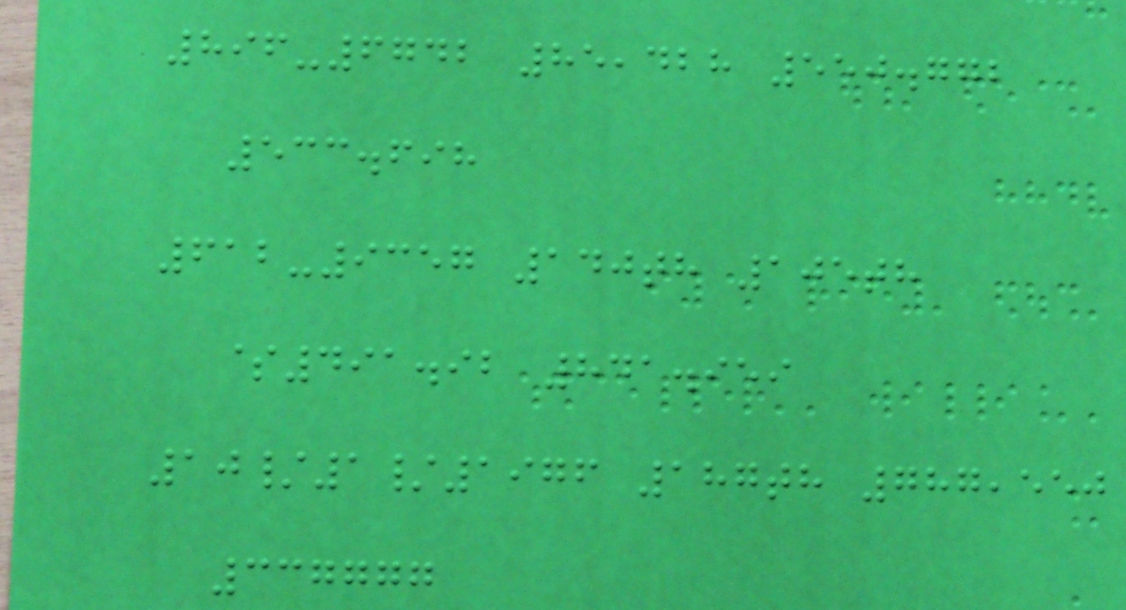896-6742 85,428 550.772
533.698
612-9357 140th 105th
$491.92 841.959
10/1/1976 187th 787,550
337777
